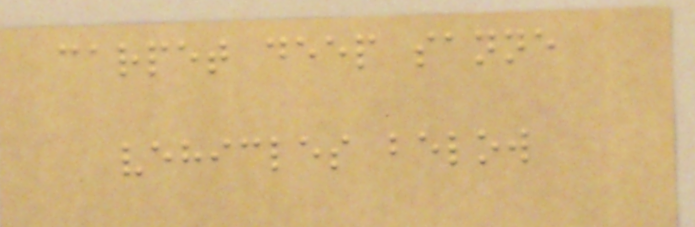carpet deep sanne
vehicles below
